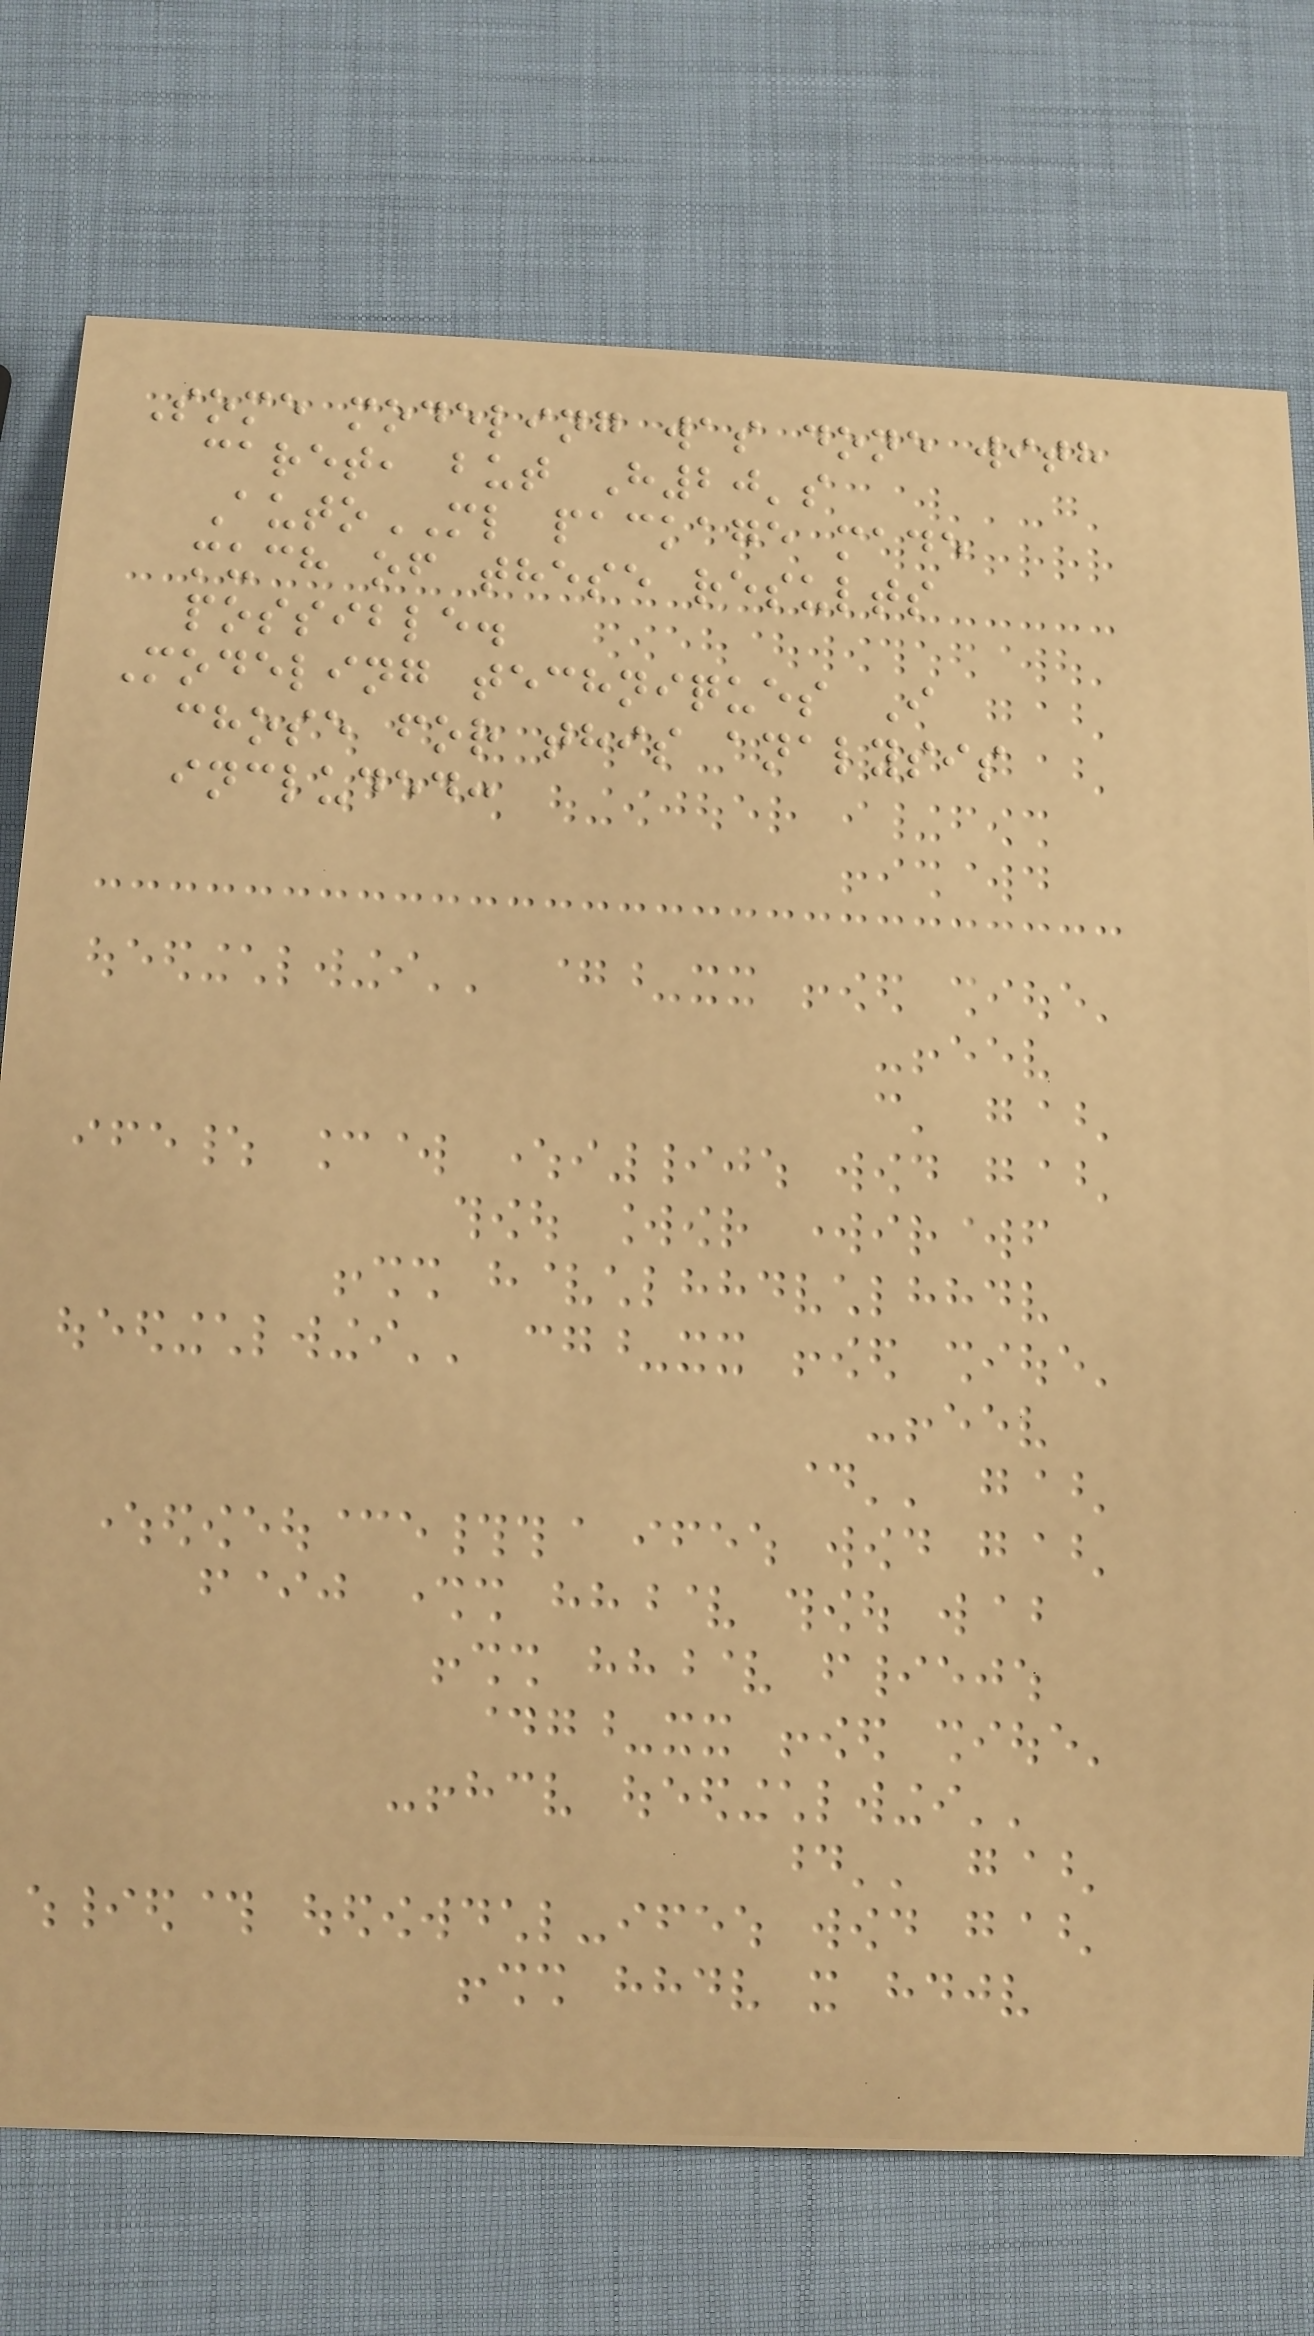Some modeling was done with
caret, but H20's
AutoML package made
much of these results
possible.
Modeling techniques I
chose for this analysis
included:
